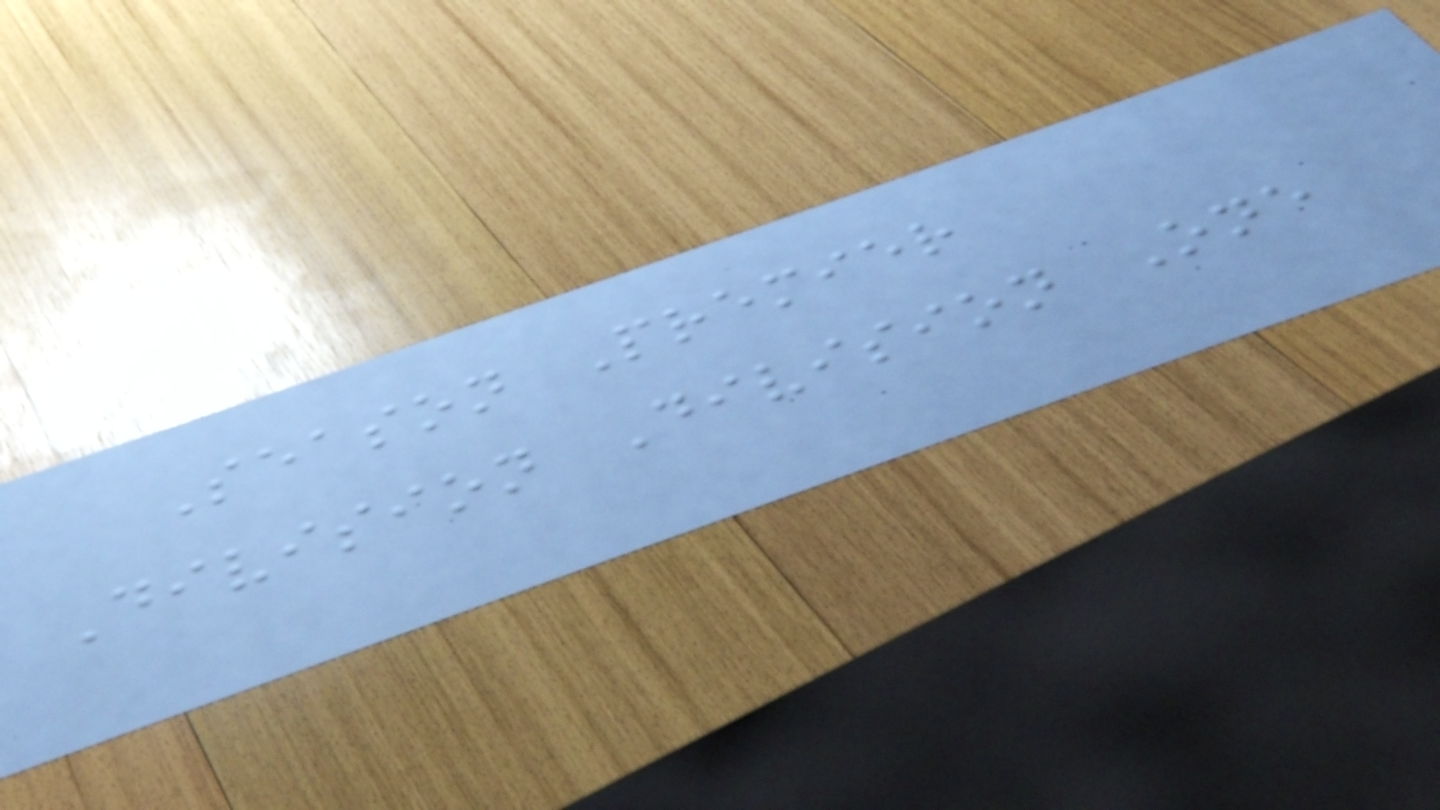Season Premier
Division Division One
